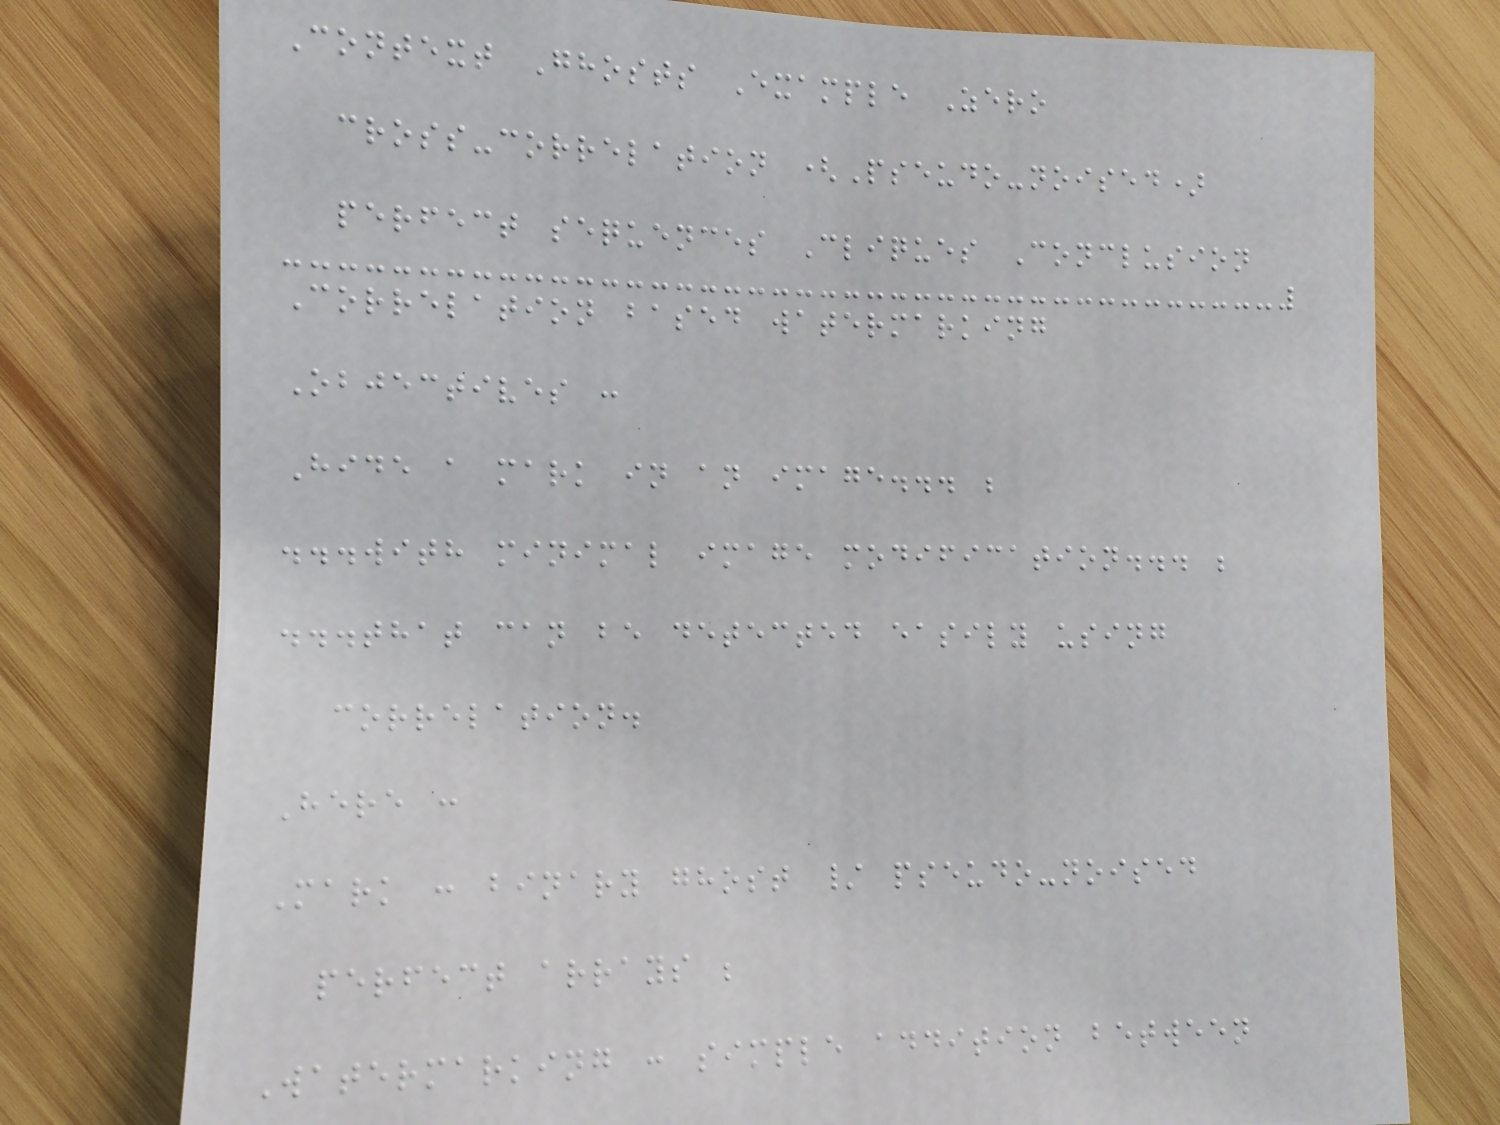Context Ghosts Example Zero
cross-correlation (Pseudo-noised)
perfect sequences Cliques Conclusion
Correlation based watermarking
Objectives :
Hide a mark in an image... ;
...with minimal image modification... ;
...that can be detected easily using
correlation.
Here :
Mark : binary ghost / pseudo-noised
perfect arrays ;
Watermarking : simple addition between
